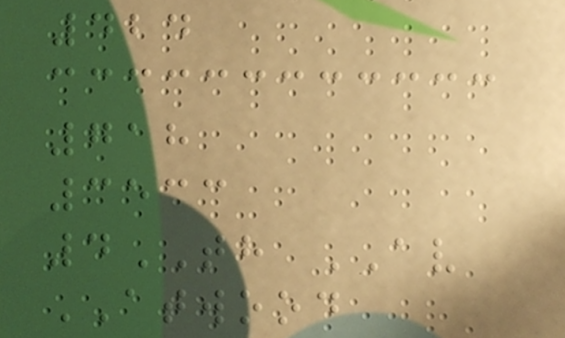424
718
3533
4TH AV
ATWOOD
